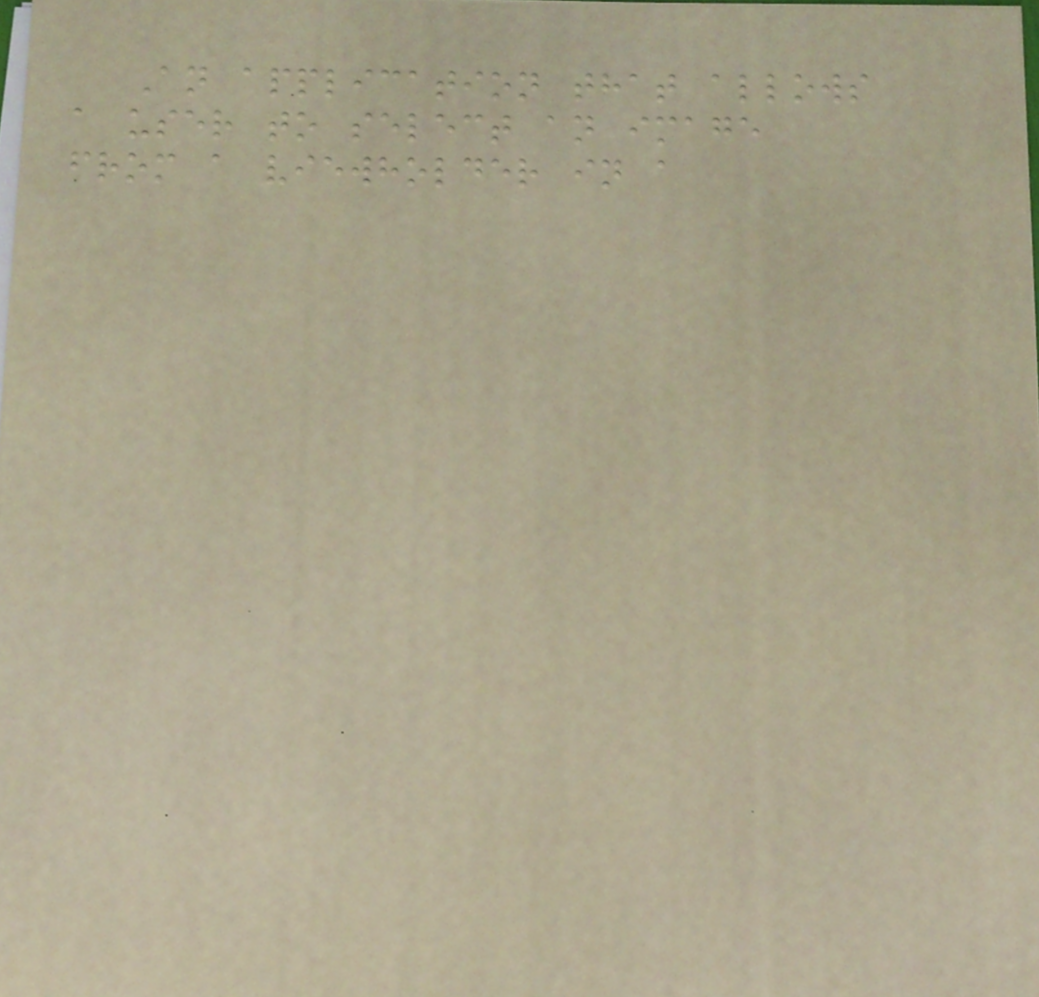An application that allows
a user to select an image
from a viewholder in a
